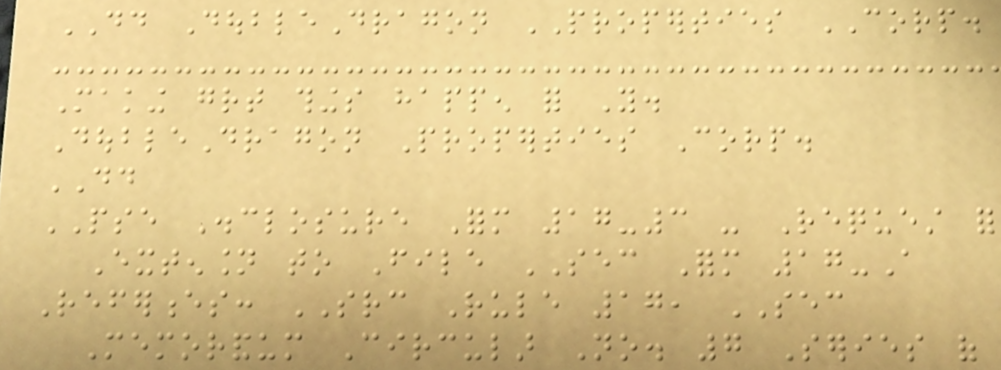DD DoubleDragon PROPERTIES CORP.
Making great things happen for You.
DoubleDragon Properties Corp.
DD
PSE Disclosure Form 17-3 - Request for
Extension to File SEC Form 17-A
References: SRC Rule 17, SEC
Memorandum Circular No. 7 Series of
